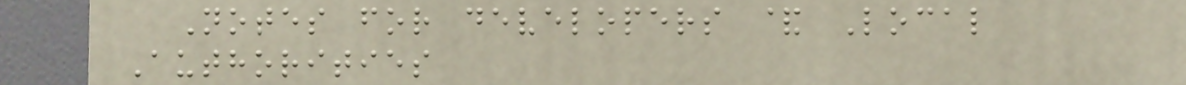Notes for developers & Local
Authorities
